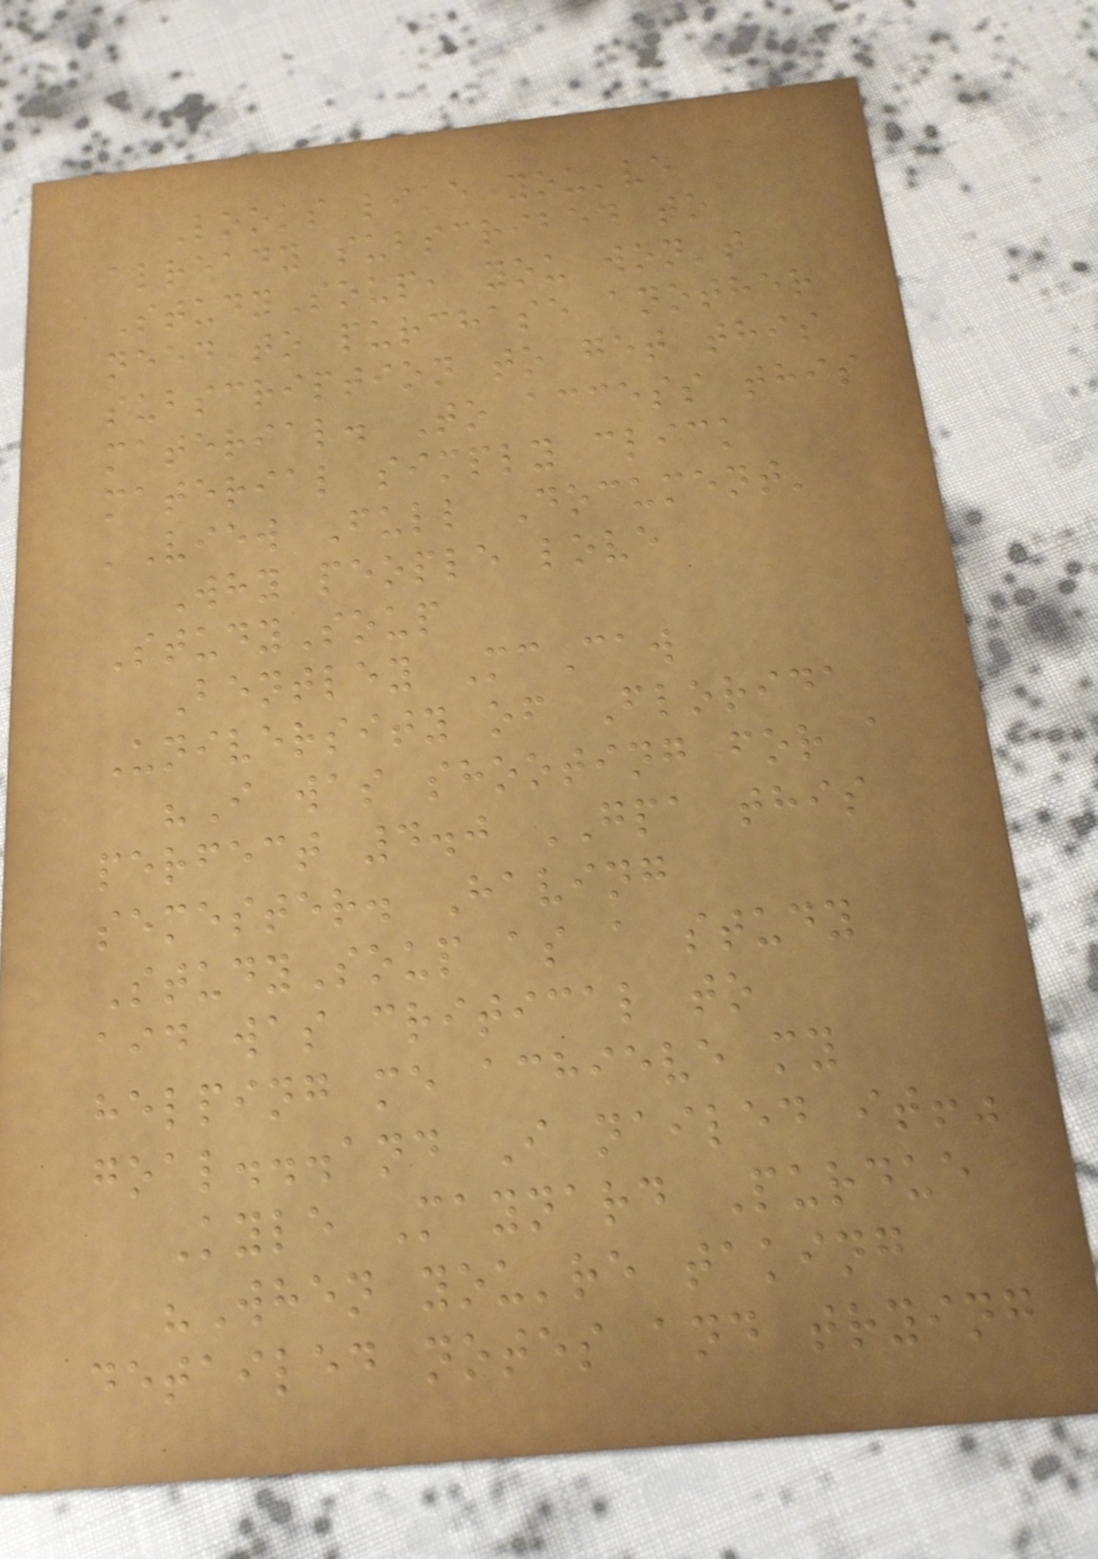Looks like you've
already subscribed to
StudySoup, you won't
need to purchase another
subscription to get this
material. To access this
material simply click
'View Full Document'
Why people love
StudySoup
Bentley McCaw
University of Florida
"I was shooting for a
perfect 4.0 GPA this
semester. Having
StudySoup as a study
aid was critical to
helping me achieve my
goal...and I nailed it!"
Kyle Maynard Purdue
"When you're taking
detailed notes and trying
